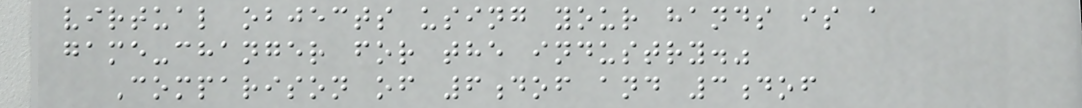virtual objects using your hands is a
game-changer for the industry."
Comparison of 6dof and 3dof
